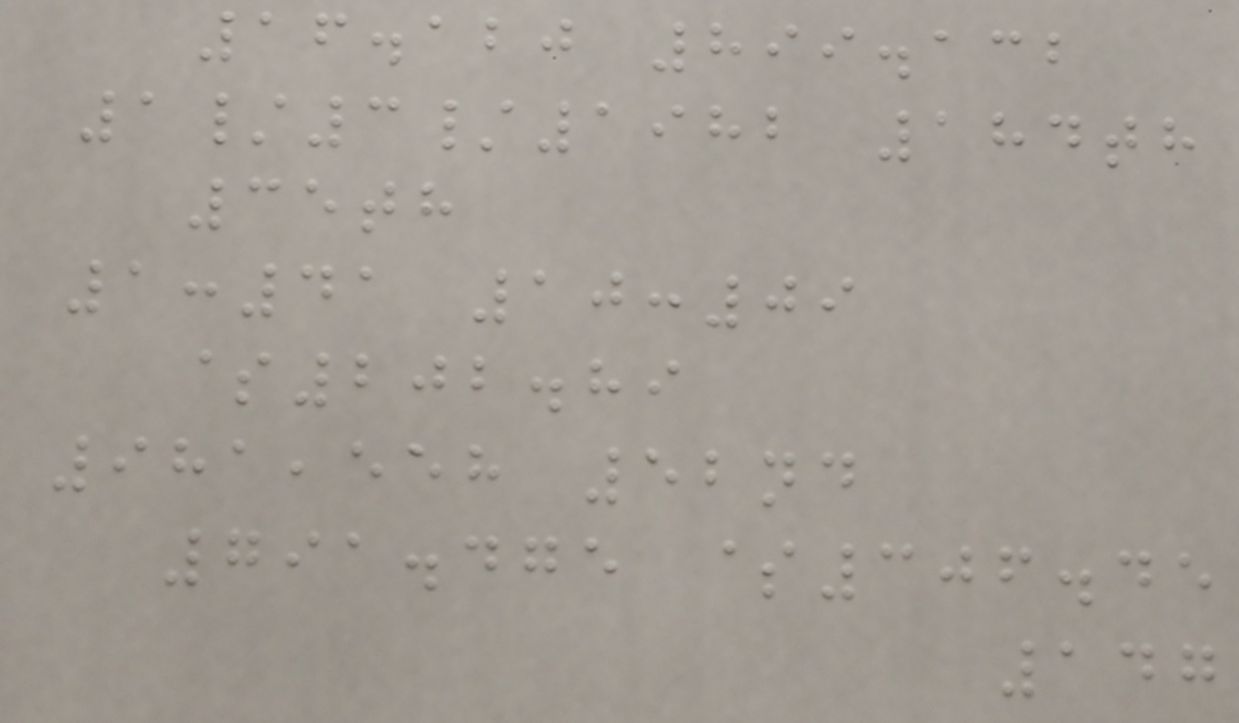16.120 899.132
1/3/1982 184th
35th
1:41 10:09
$202.89
981,558 52nd
791.475 $306.45
147
